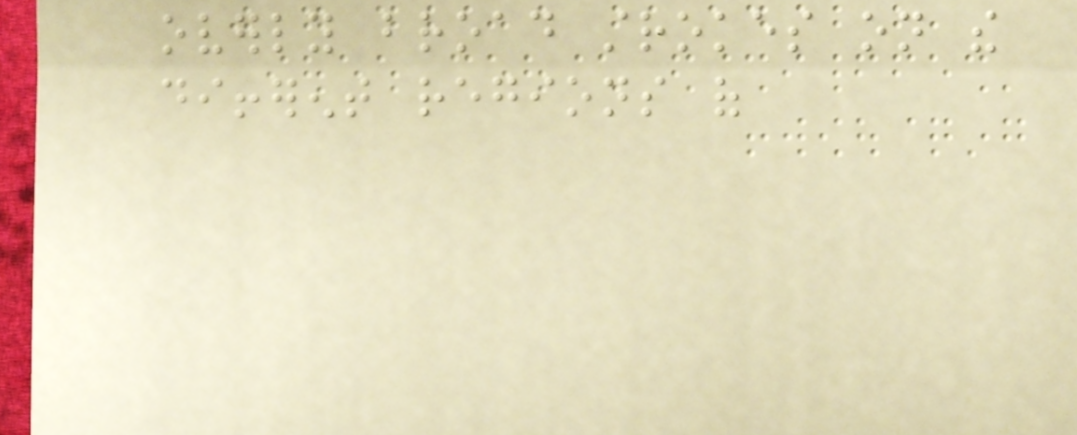overly broad strokes on the
different regions of
